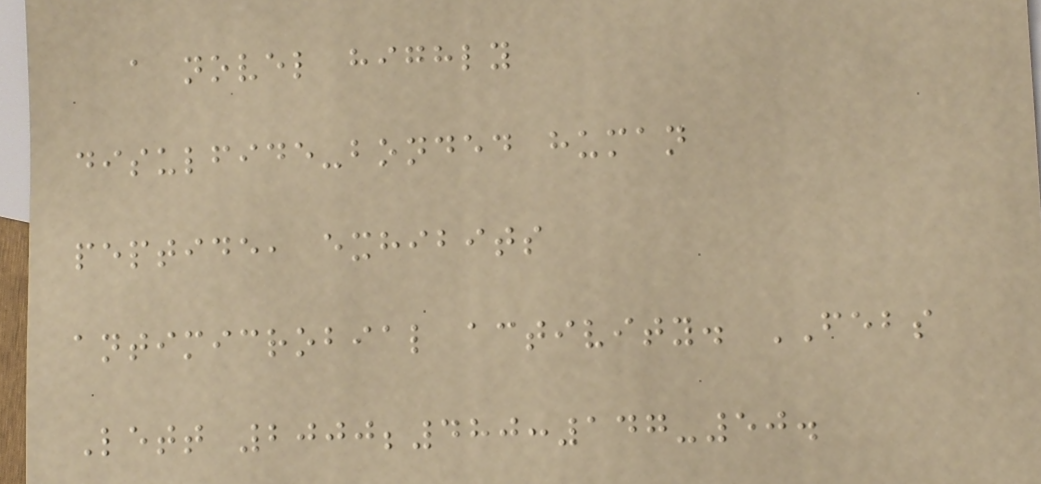a novel highly
disulfide-bonded human
peptide, exhibits
antimicrobial activity. FEBS
Lett 2000;480:147-50.
